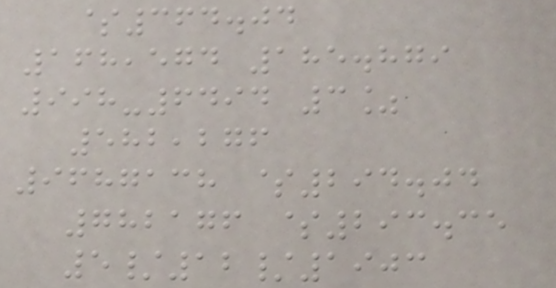$364.04
168,574 185.879
998-6494 3%
582,276
9687138 $294.04
782176 $293.35
5/12/1903
